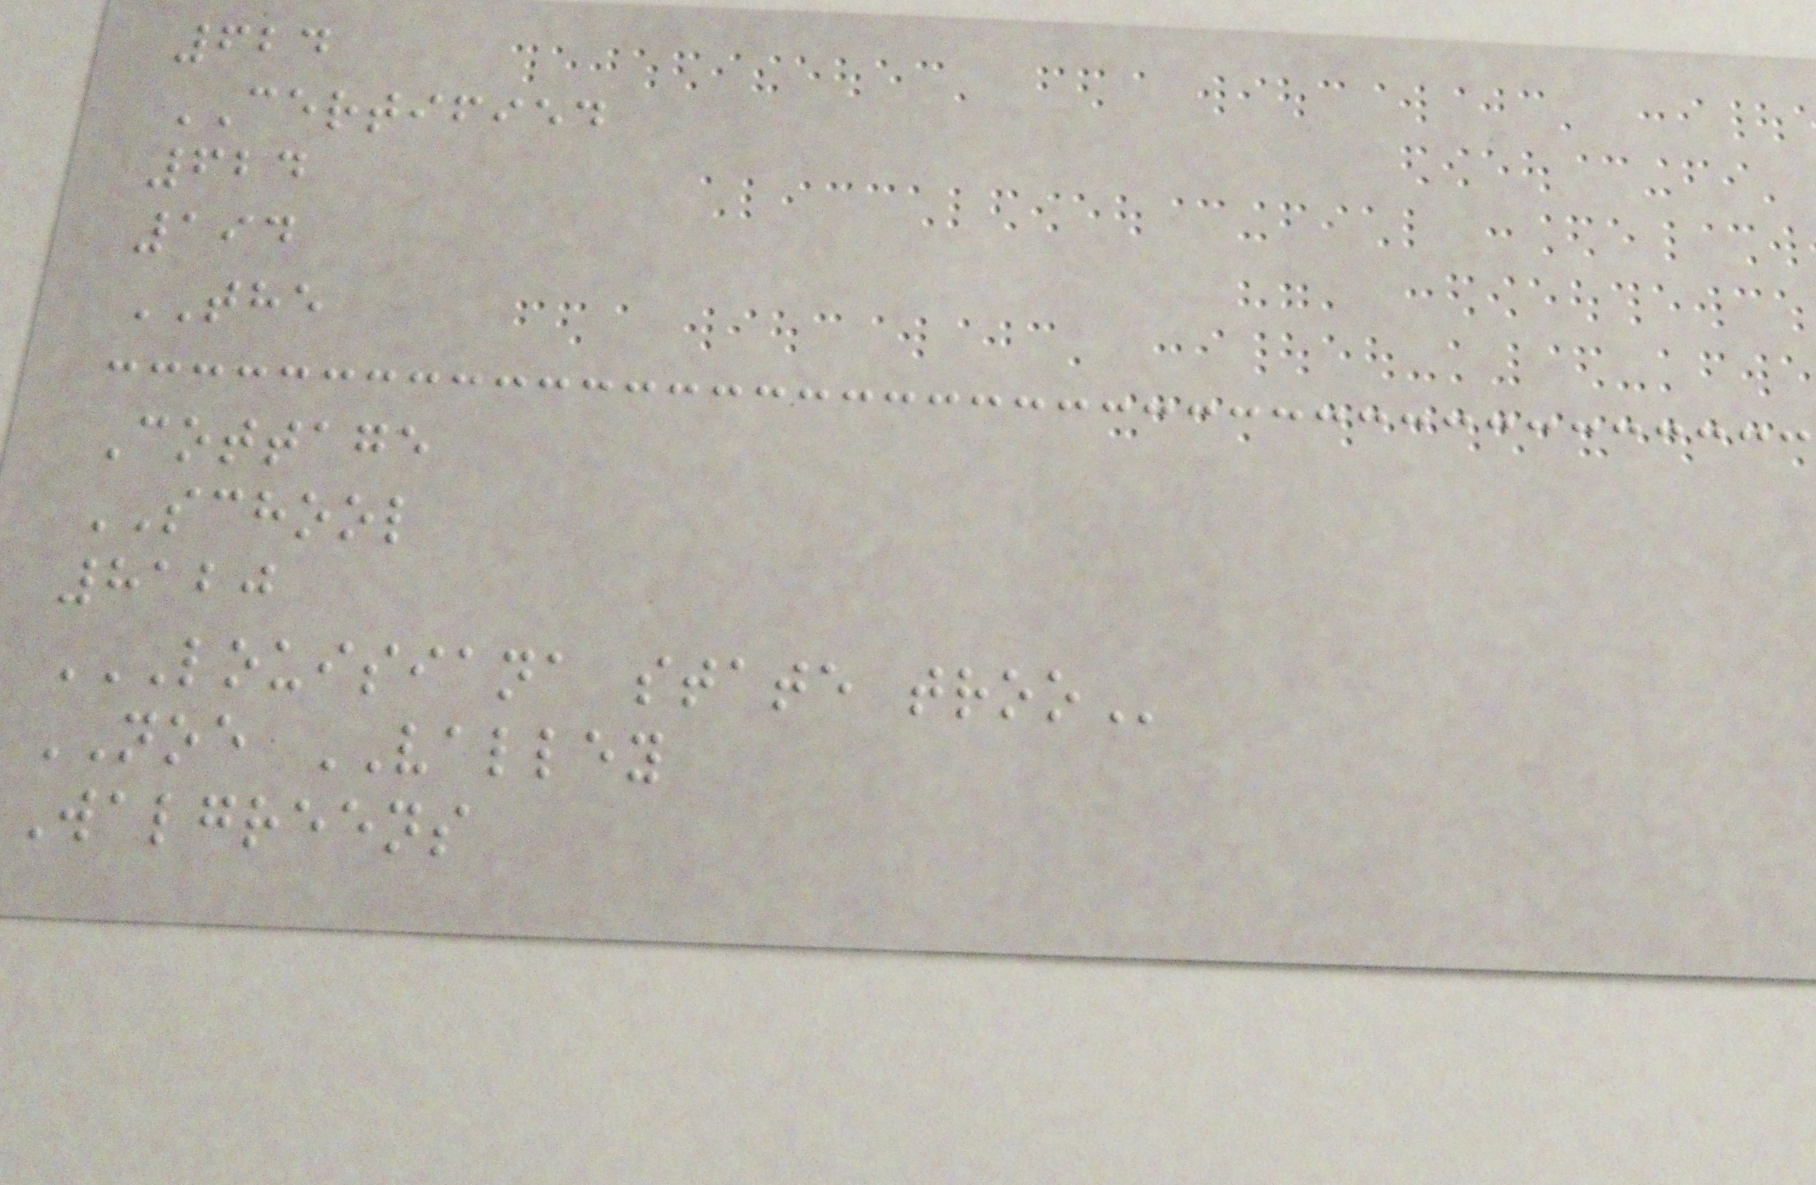624
CERTIFIED
624
194
THE
Cottage
SCHOOL
8120
LOUISIANA STATE TROO
NOE VALLEY
Walgreens
